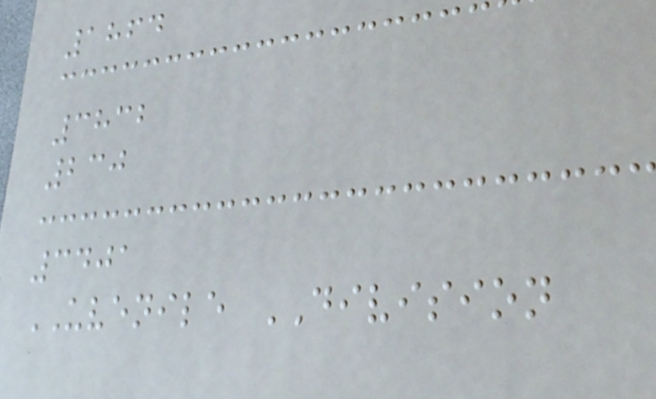1864
3832
230
3401
UVENILE DIVISION
